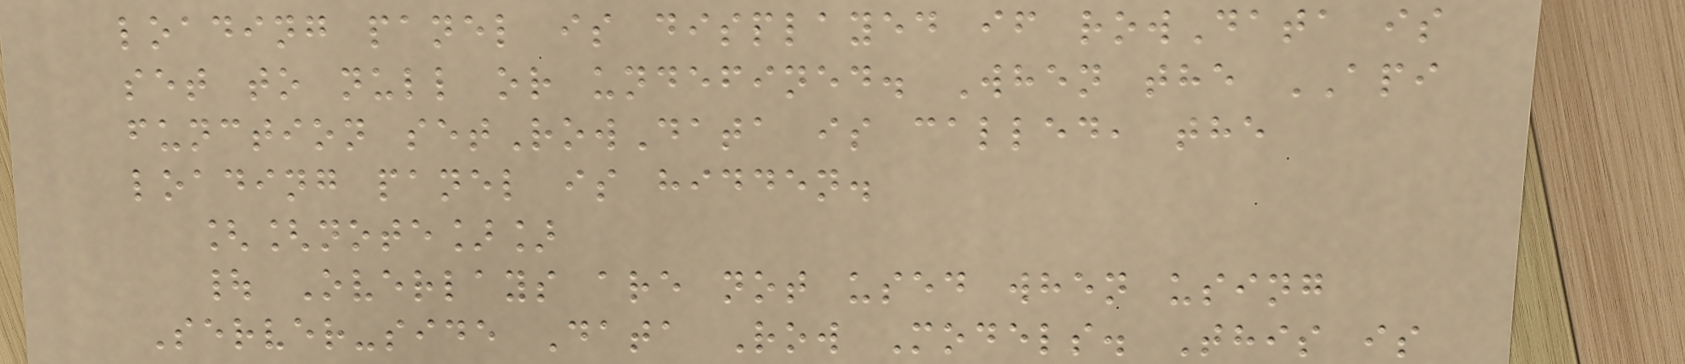loading panel is displayed if rowData is
set to null or undefined. When the API
function setRowData is called, the
loading panel is hidden.
[[note]]
| Overlays are not used when using
Server-side Data Row Models. This is
